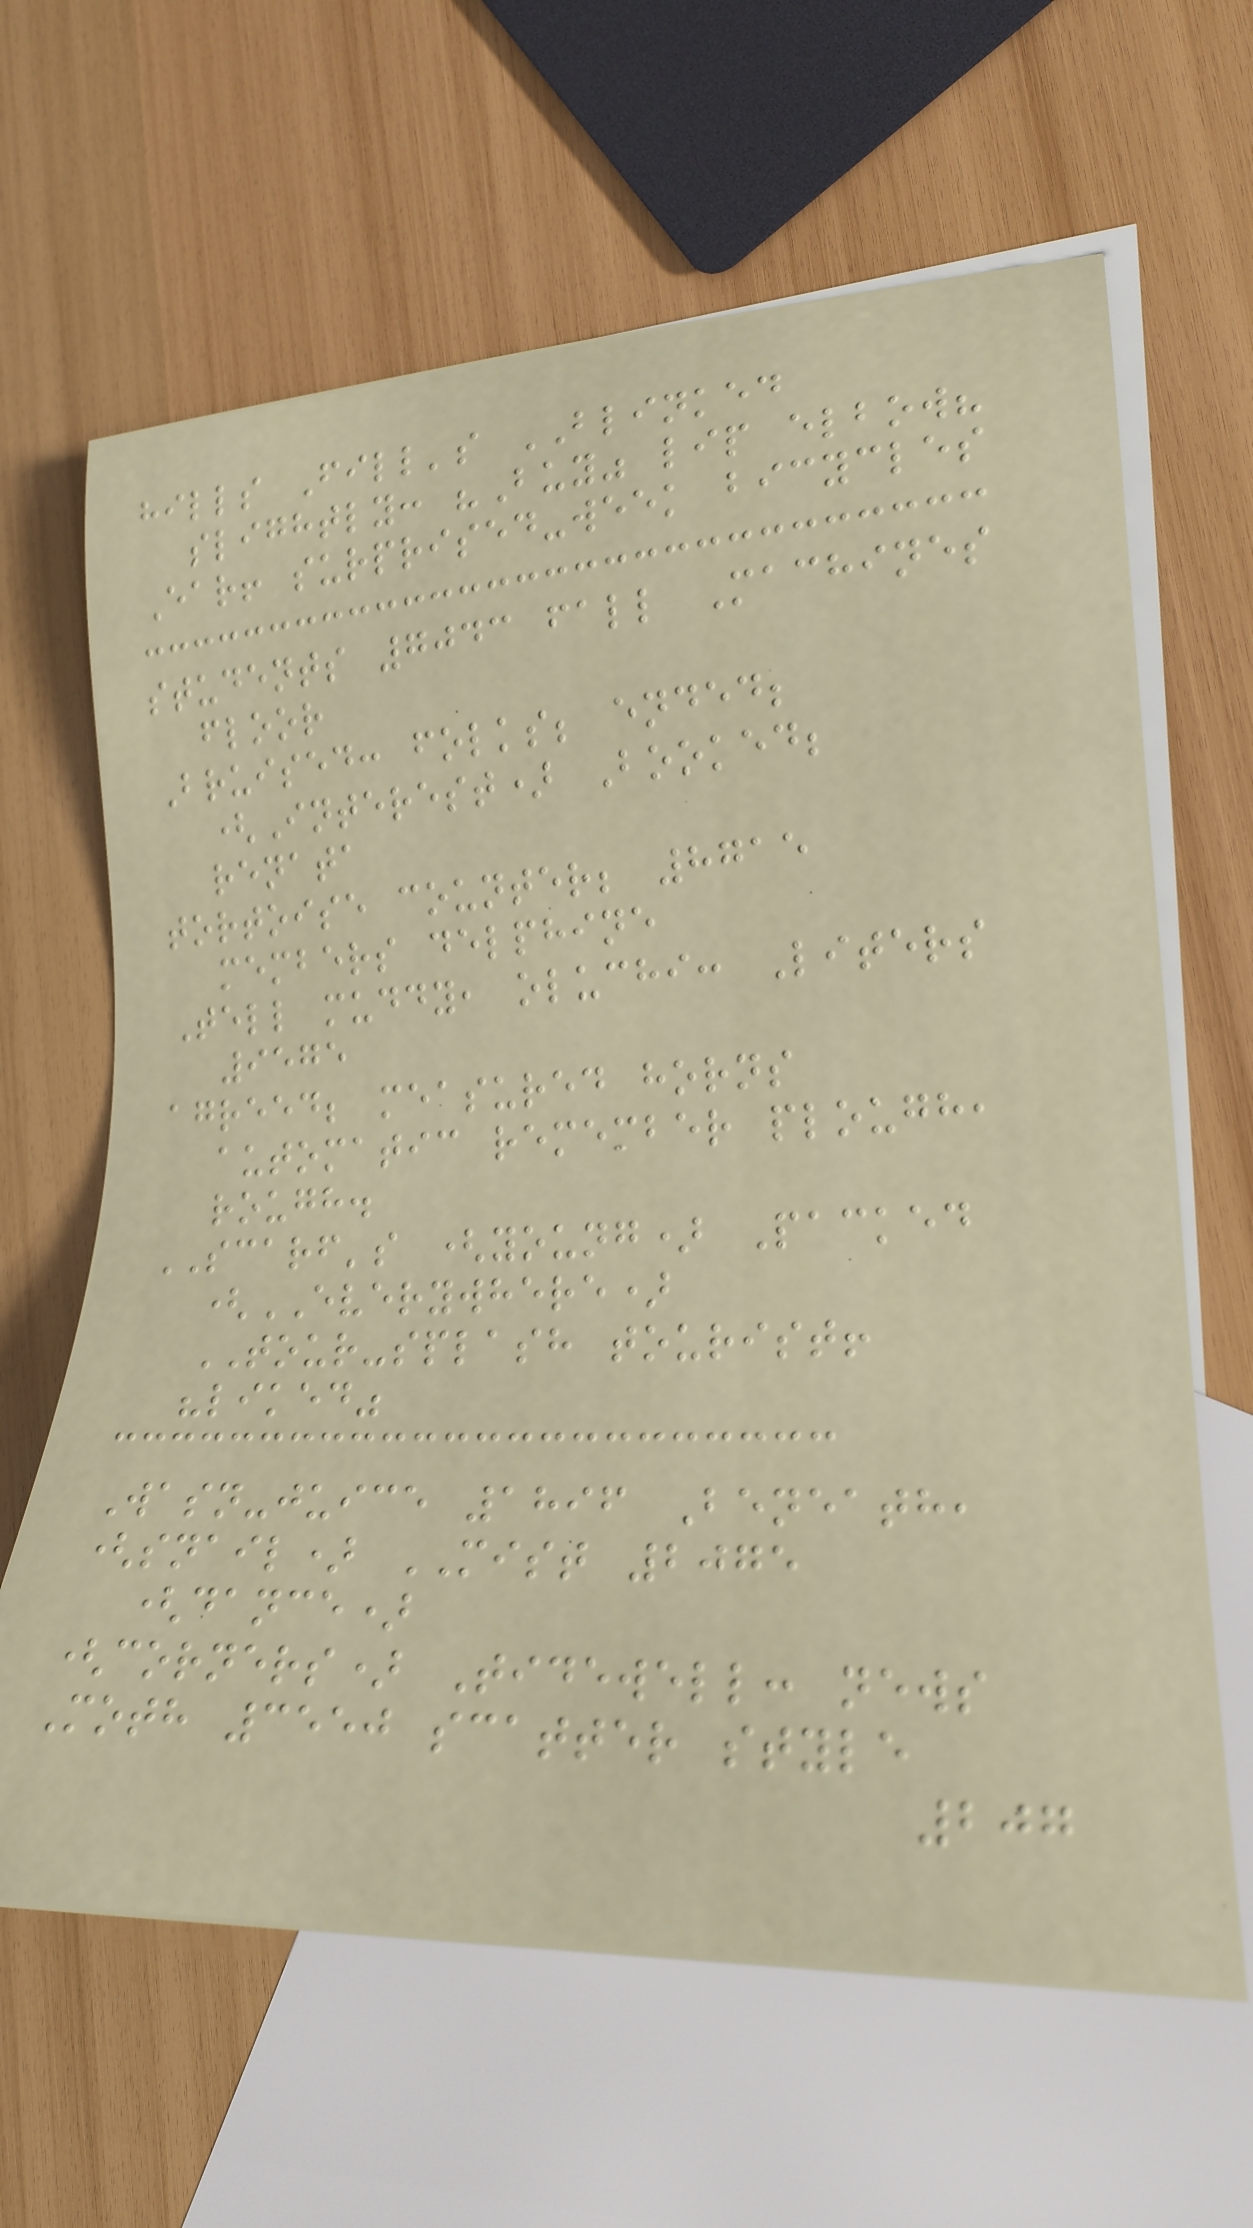hills Fill's BLINKED
slightly: "Buy" lip elbow?
Ear! surprised-week bicycles
students 7043 fall Machines
floor
Bruised: folks; ended;
(Interest) Booked;
renata
tortoise counter; 8715
members delphine
Tell muddy, oluchi: Liters
9575
agreed; measured horns
automatic remember plough,
rough.
SCARF's (young) Packed
(EVERYWHERE)
TOUR-splash tourist!
"liked"
Wasn-juice 1896 Beneath,
(snail) MIST 2075
(dance)
(corners) Tidewell: news
Moth 3550 scatter style
207
